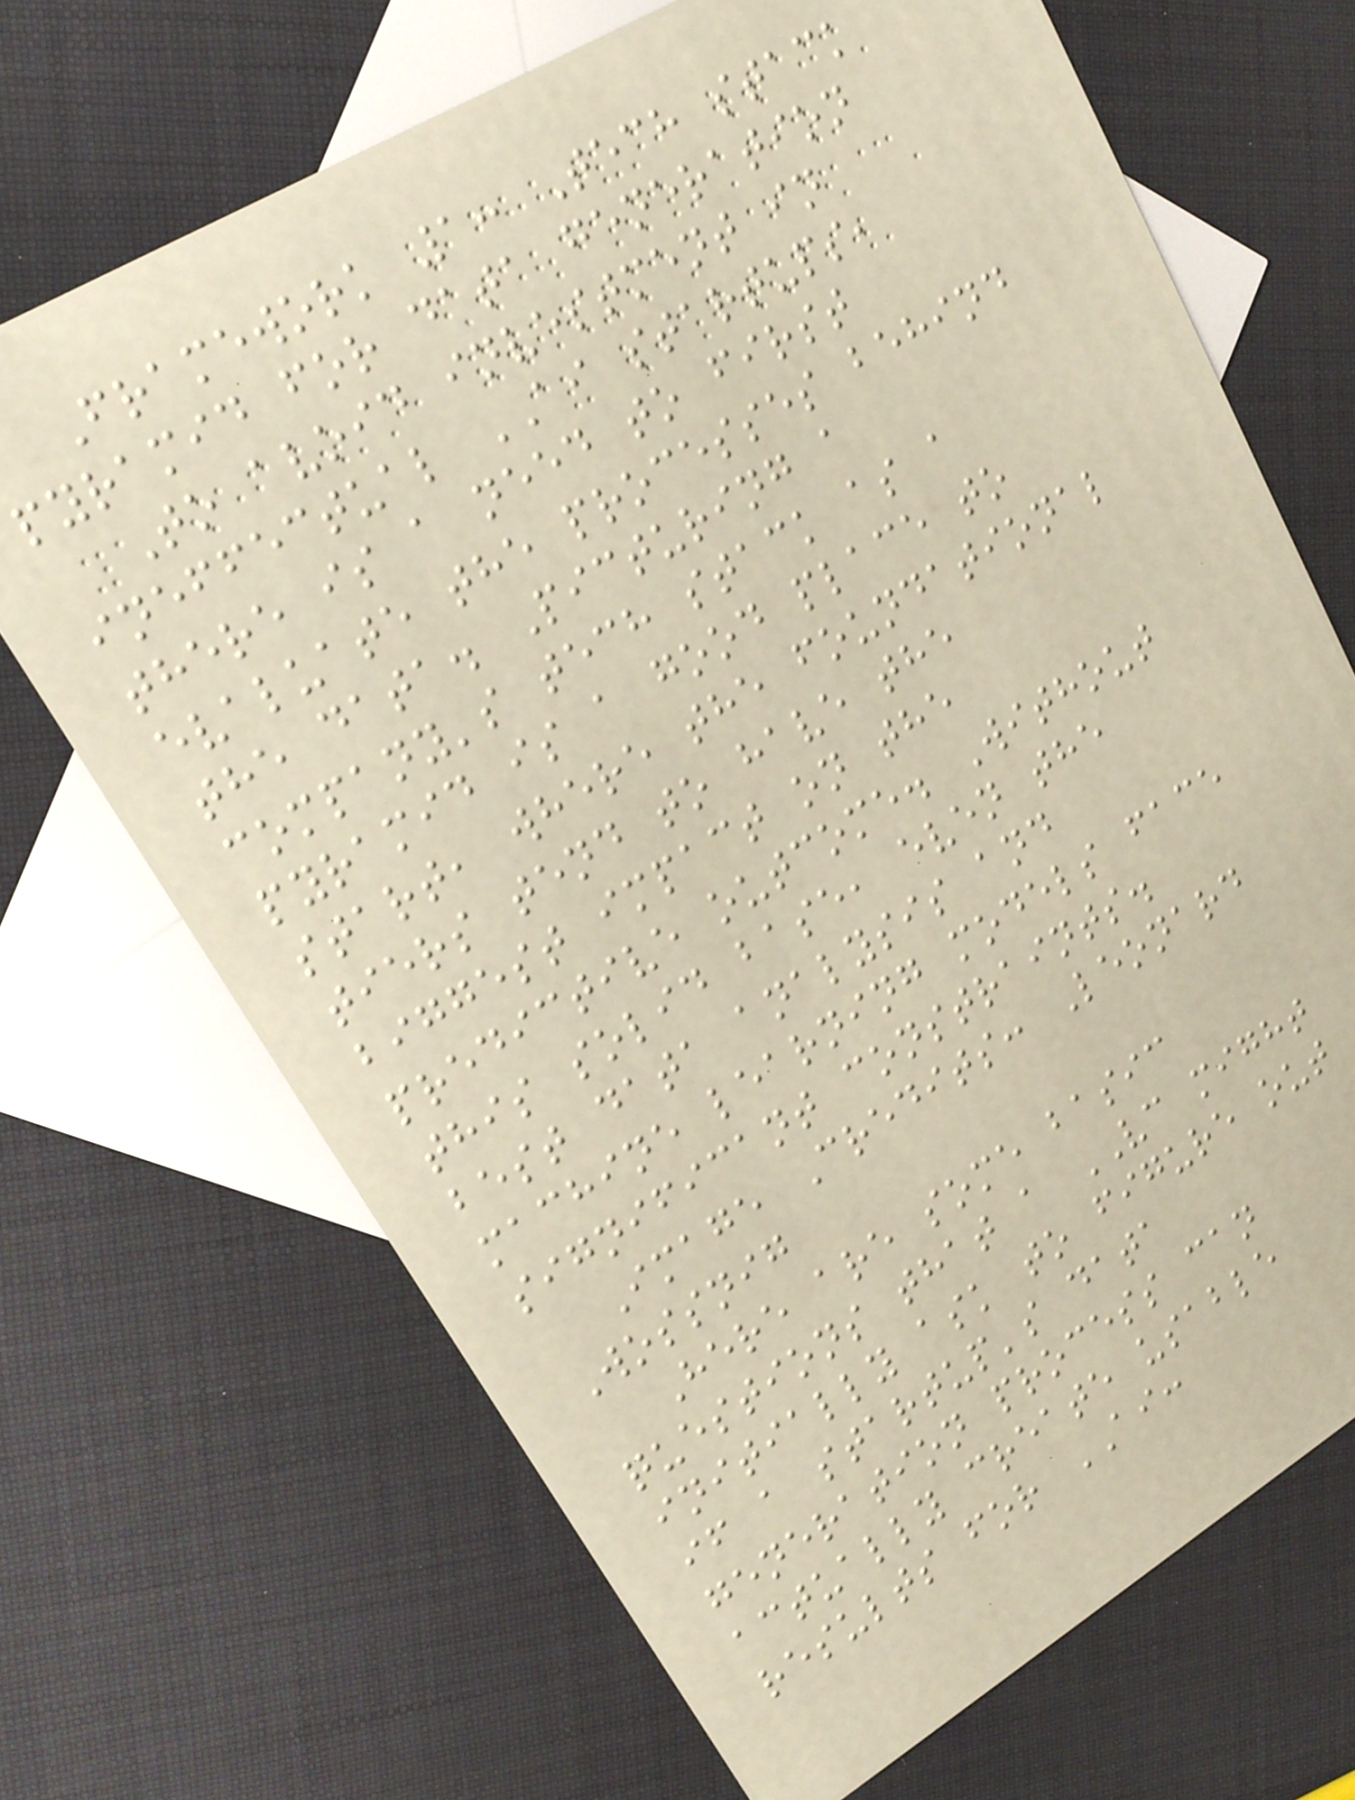Framework 1: Tech stack
pyramid for data generation
To avoid investment in
ineffectual AI startups,
there is a need to first
evaluate the processes behind
the data. Picturing a
company's tech stack as a
pyramid is a good place to
start, where the foundational
tiers tend to have the
biggest impact on the
predictive outcome. Without
this solid base, even the
best data analysis and
machine learning models face
significant constraints.
Image Credits: Leonard
Wossnig
Here are some basic
questions that a VC might
initially ask to figure out
if a startup's data
generation process can
actually create usable
results for AI:
